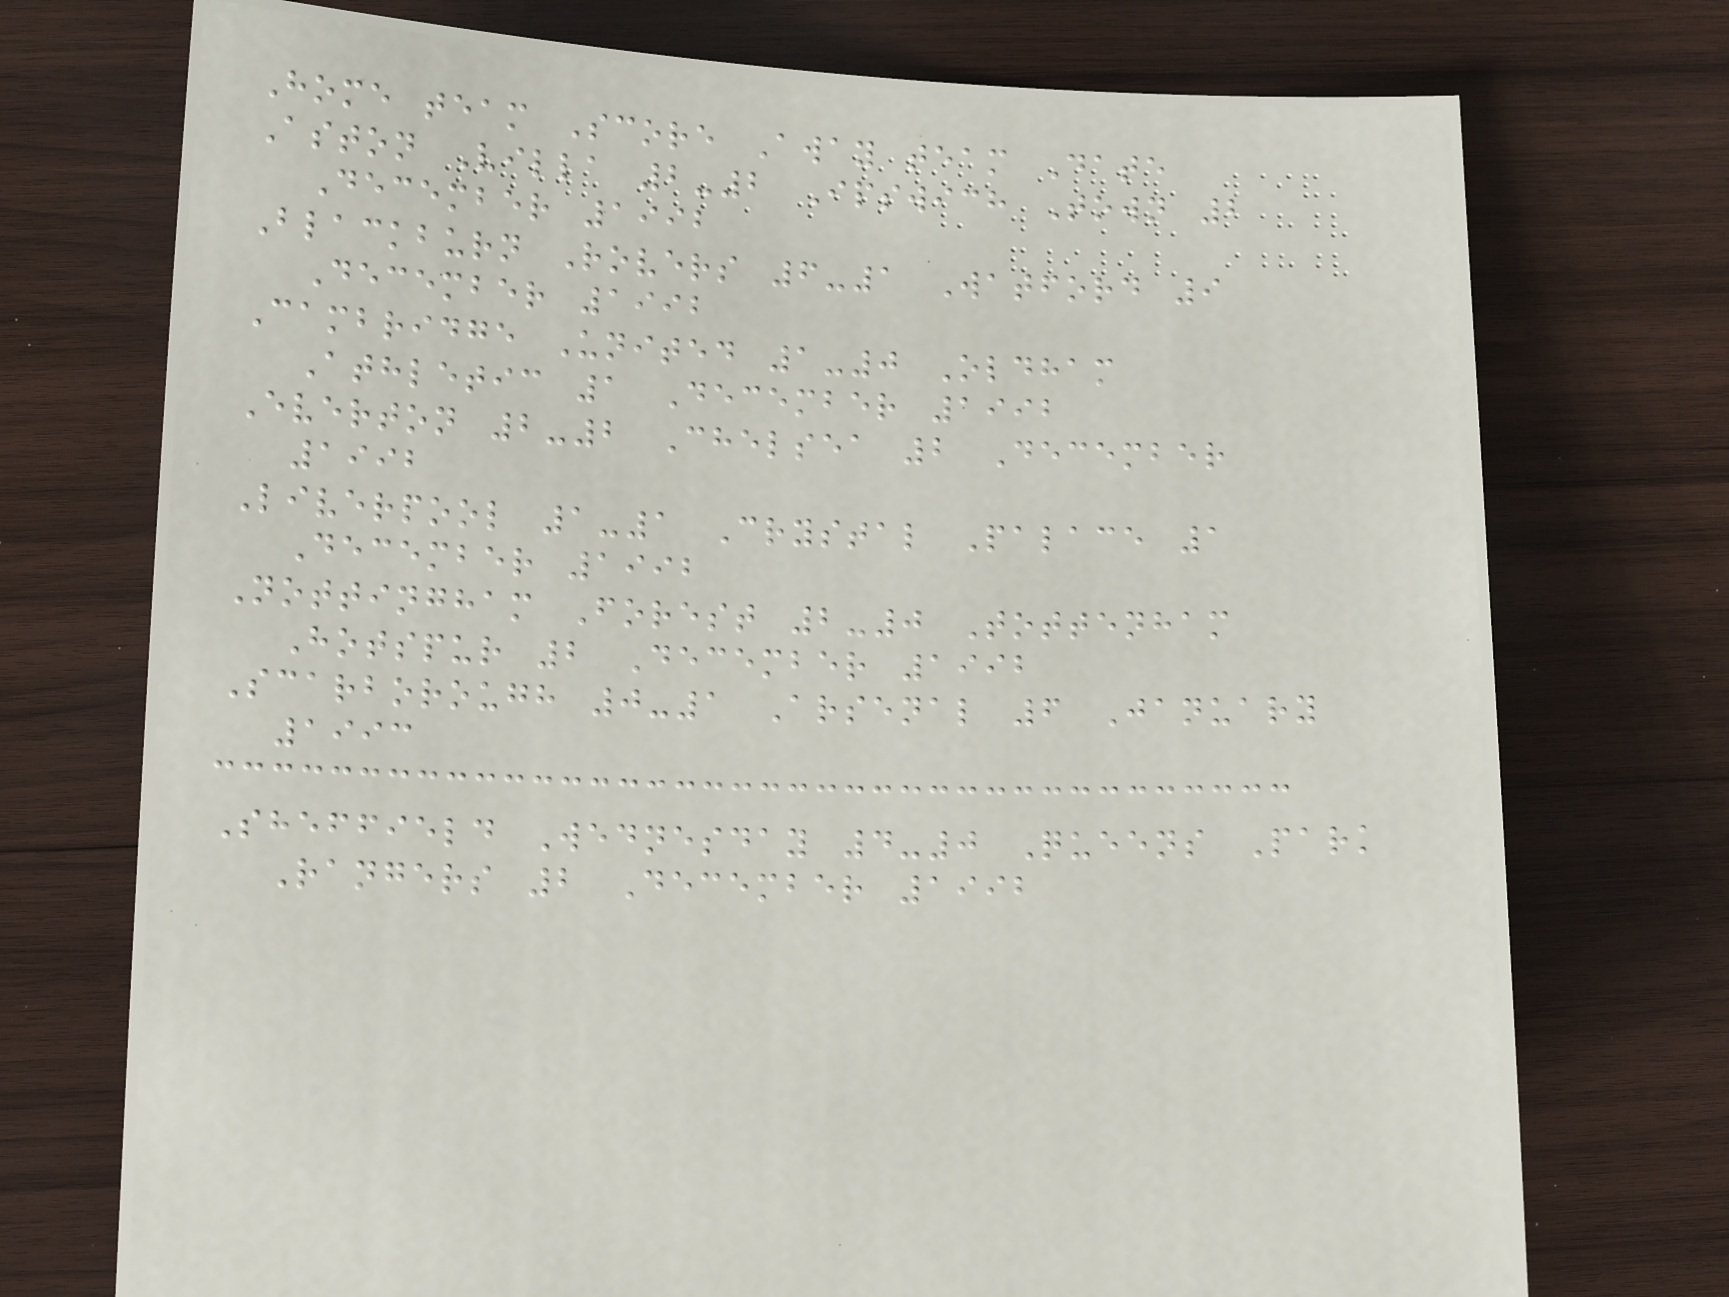Home team Score Away team Date
Aston Villa 2-2 Ipswich Town 2
December 1992
Blackburn Rovers 6-1 Watford 9
December 1992
Cambridge United 1-0 Oldham
Athletic 1 December 1992
Everton 2-2 Chelsea 2 December
1992
Liverpool 1-1 Crystal Palace 1
December 1992
Nottingham Forest 2-0 Tottenham
Hotspur 2 December 1992
Scarborough 0-1 Arsenal 6 January
1993
Sheffield Wednesday 4-0 Queens Park
Rangers 2 December 1992
